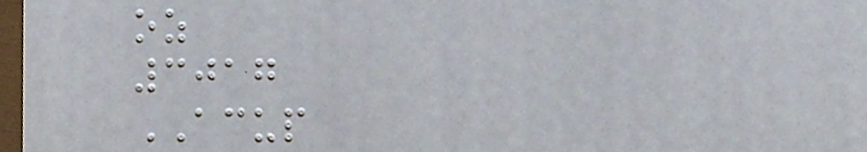oz
3017
ACUP
